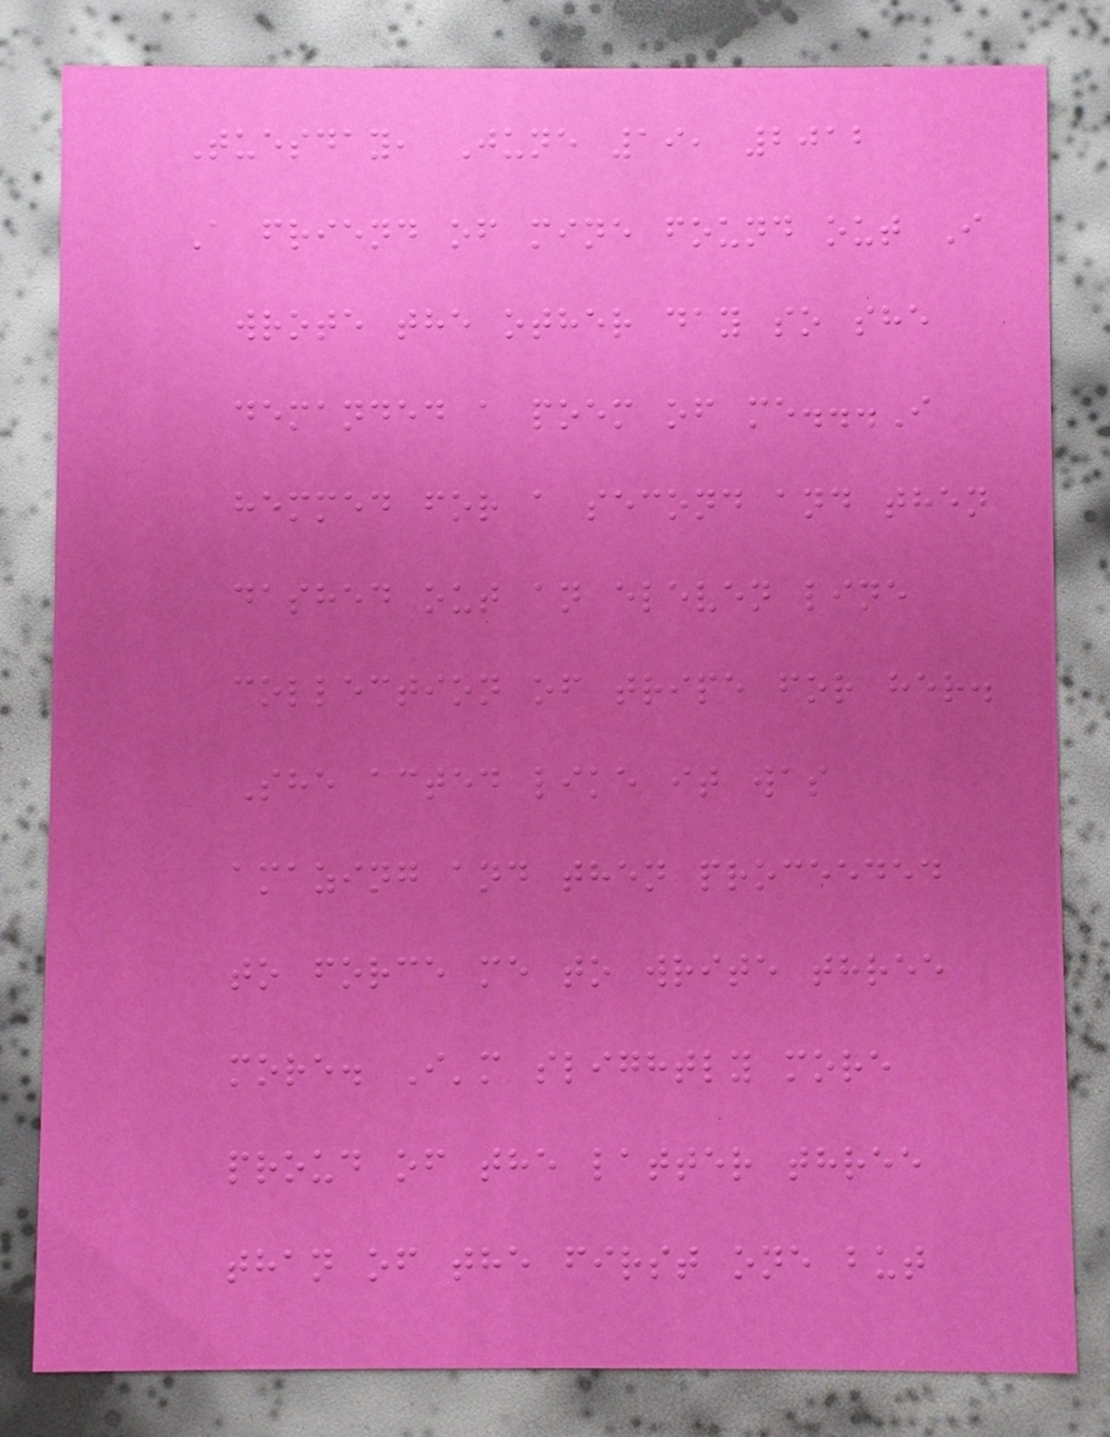Tuesday, June 19, 2012
A friend of mine found out I
wrote the other day so she
demanded a poem of me...I
hemmed for a second and then
dashed out an eleven line
collection of tripe for her.
She acted like it was
amazing and then proceeded
to force me to write three
more. I'm slightly more
proud of the latter three
than of the first one but
